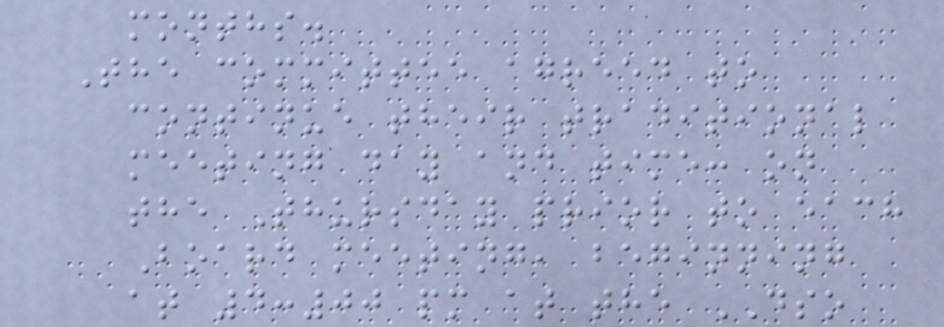months.
The committee agreed to
continue their traditional
meeting day and time: on
the Thursday prior to each
Board meeting, beginning
at 4:00 pm at the DSO
